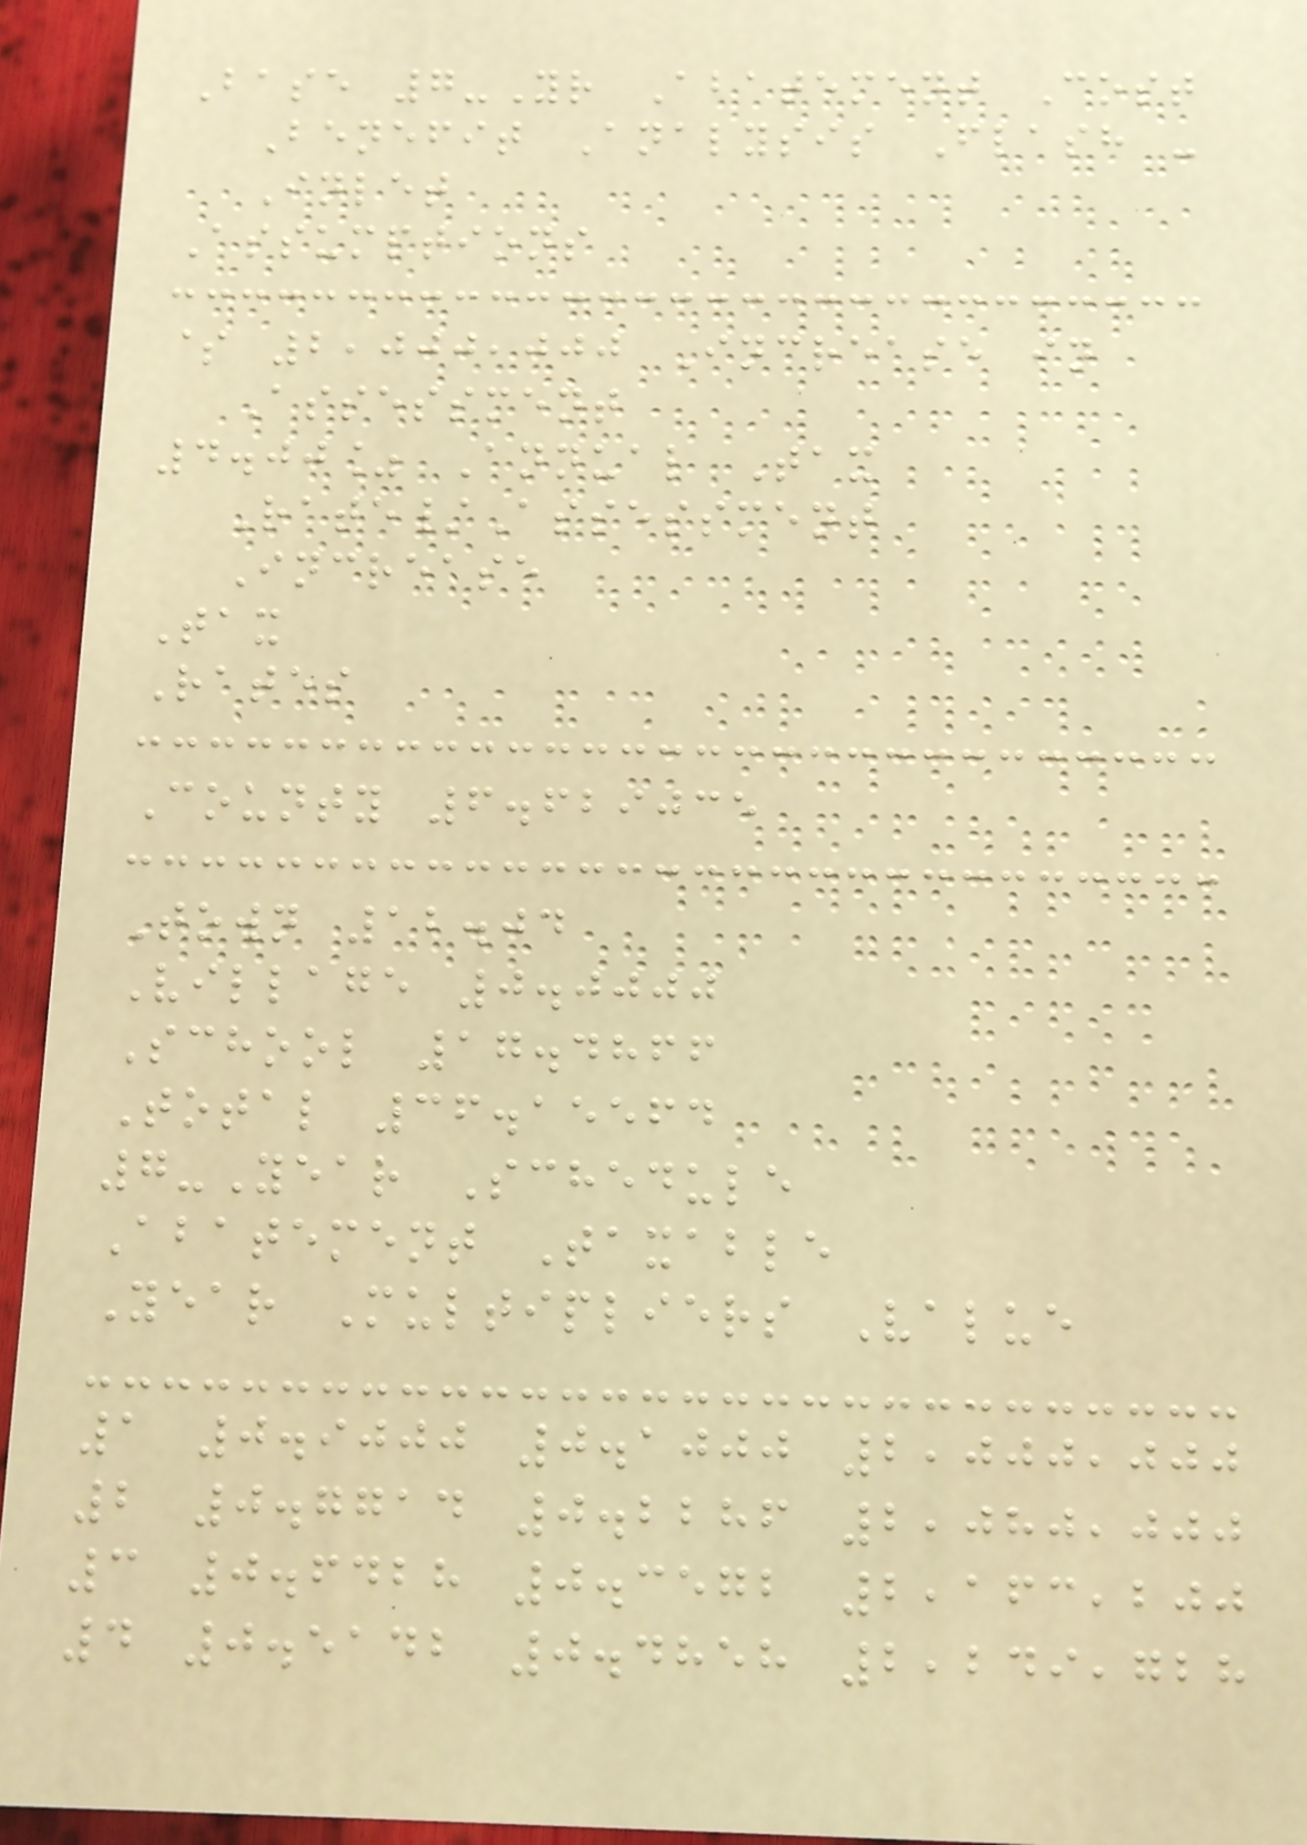Base 7-Yr Abatement Cost
Benefit Analysis Flash -
Inlet
Assumptions
$ 2,000,000 Increase in
Assessment
4.00% Annual Tax
Rate/Assessment
Increase
Tax
Rates
County 6.629035
Town 12.04
Village 0.0000
School 17.4866
Total 36.15564
7-Year Schedule
Abatement Taxable
Year Multipliers Value
1 0.9000 0.1000 2,000,000
2 0.7714 0.2286 2,080,000
3 0.6428 0.3572 2,163,200
4 0.5142 0.4858 2,249,728
